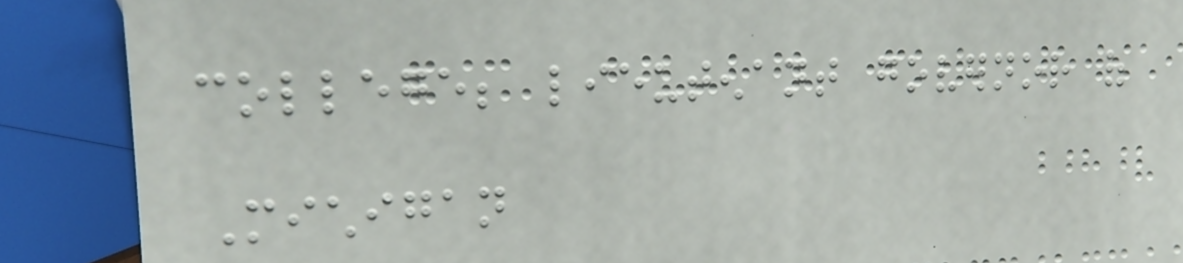college; lieutenant governor of
Michigan
